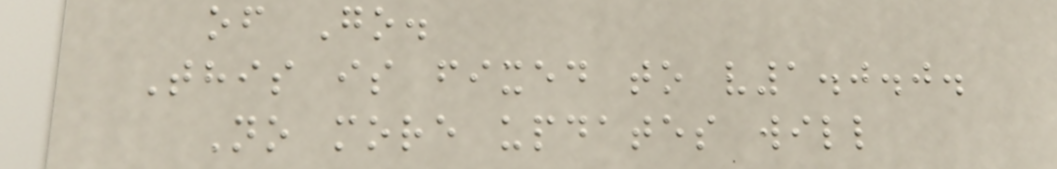of Go.
This is fixed to v1.0.0.
No more updates will
